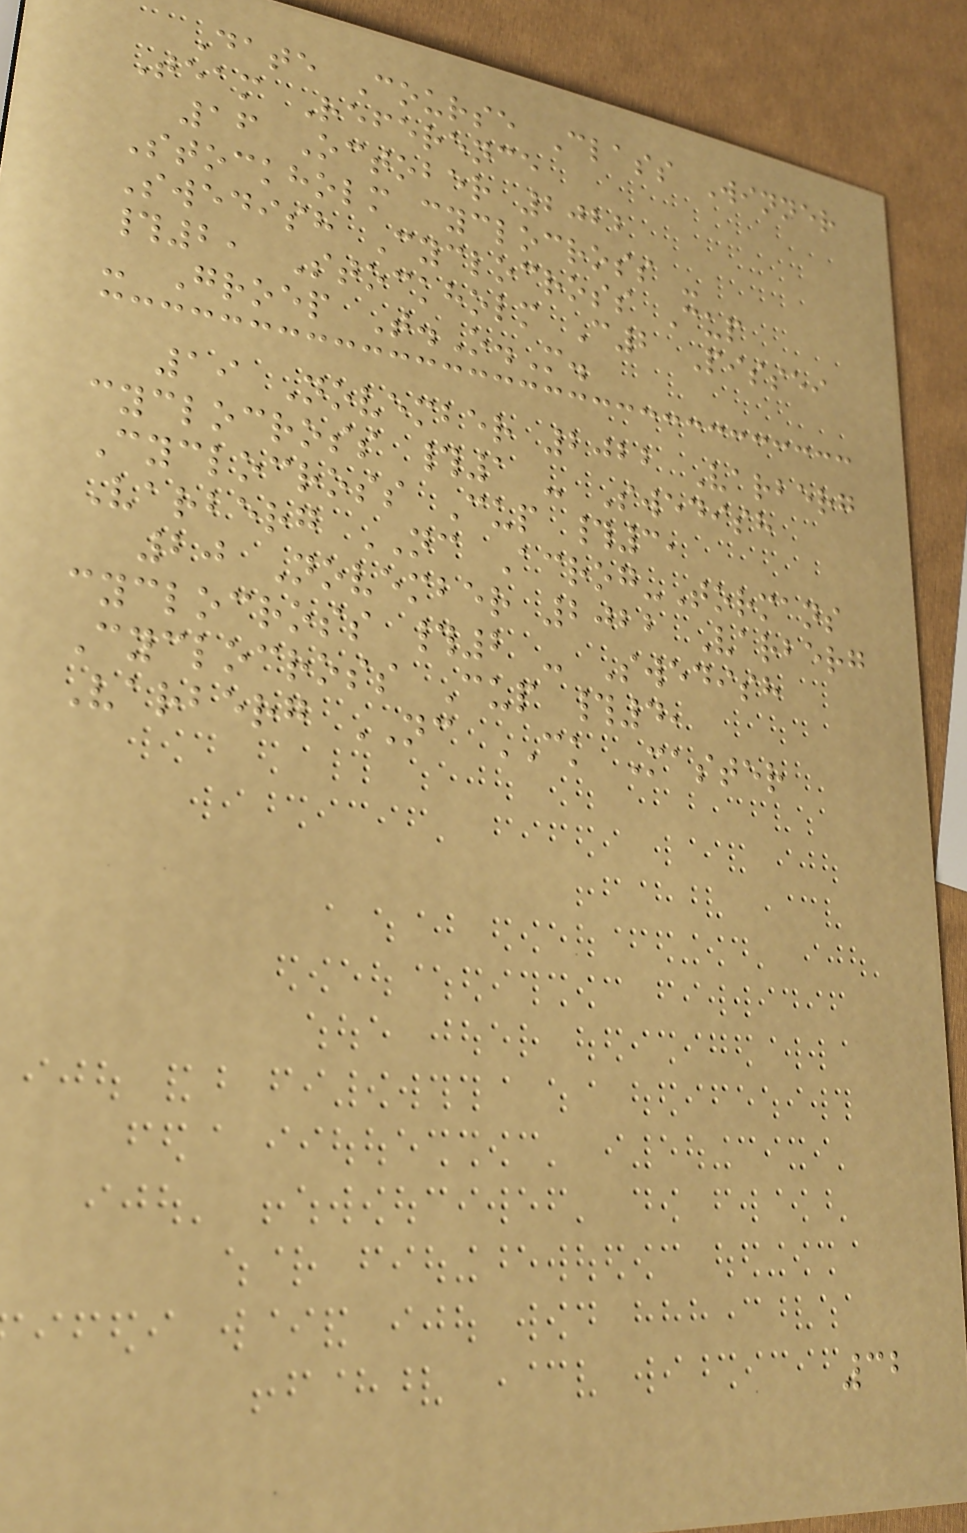Date Course Class Winner
Team Reference
16 October 2022
Stockholm cyclocross -
Swedish Cyclocross Cup
#2, Stockholm C2 Pissei
- Groep T.O.M.
19 November 2022 Varberg
cyclocross #1 - Swedish
Cyclocross Cup #3,
Varberg NC Acrog-Tormans
20 November 2022 Varberg
cyclocross #2 - Swedish
Cyclocross Cup #4,
Varberg NC CK Master
32
